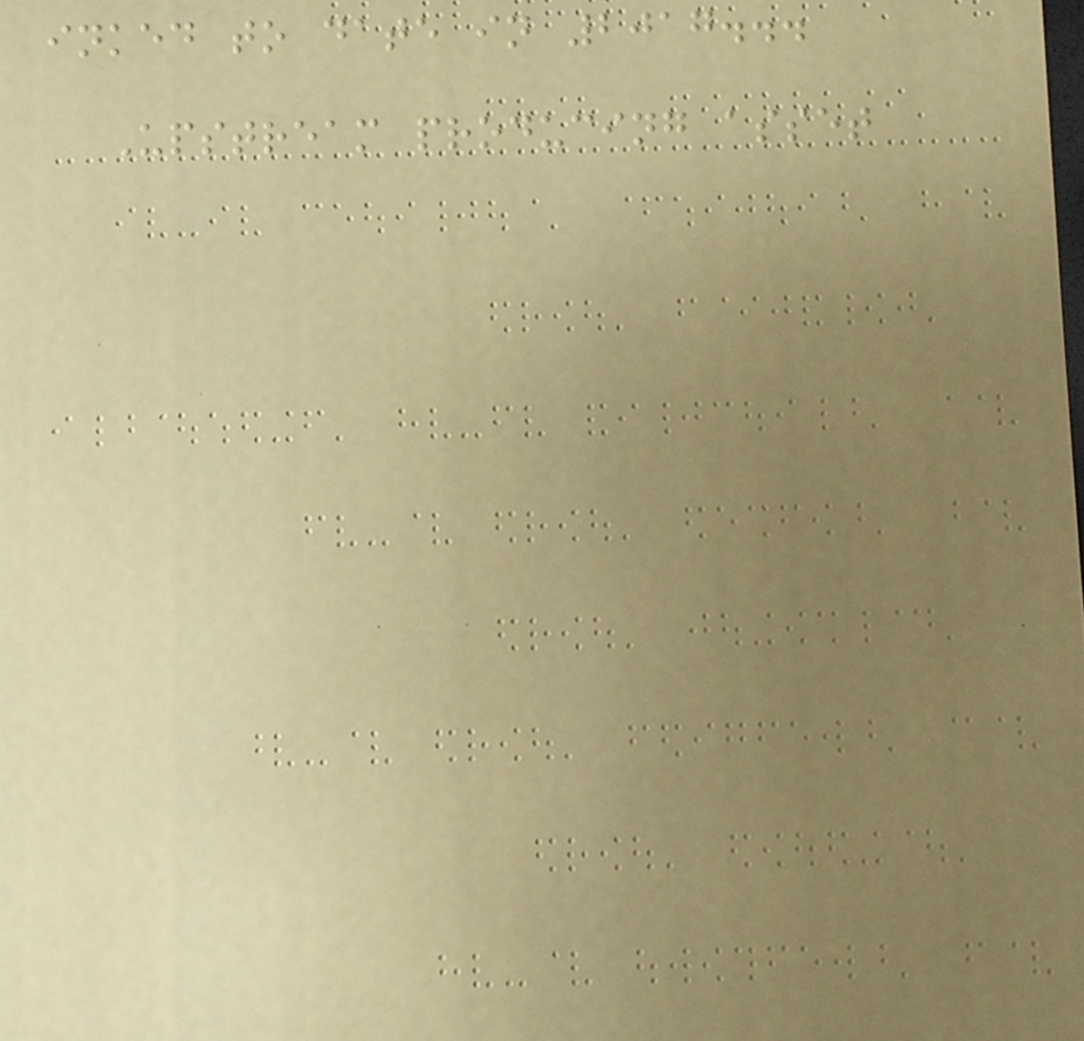inked to date in 2017...
Upstream producing asset
